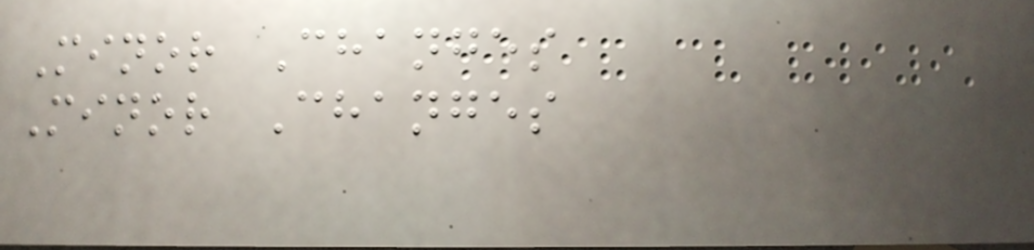Minor Changes
Minor Changes
